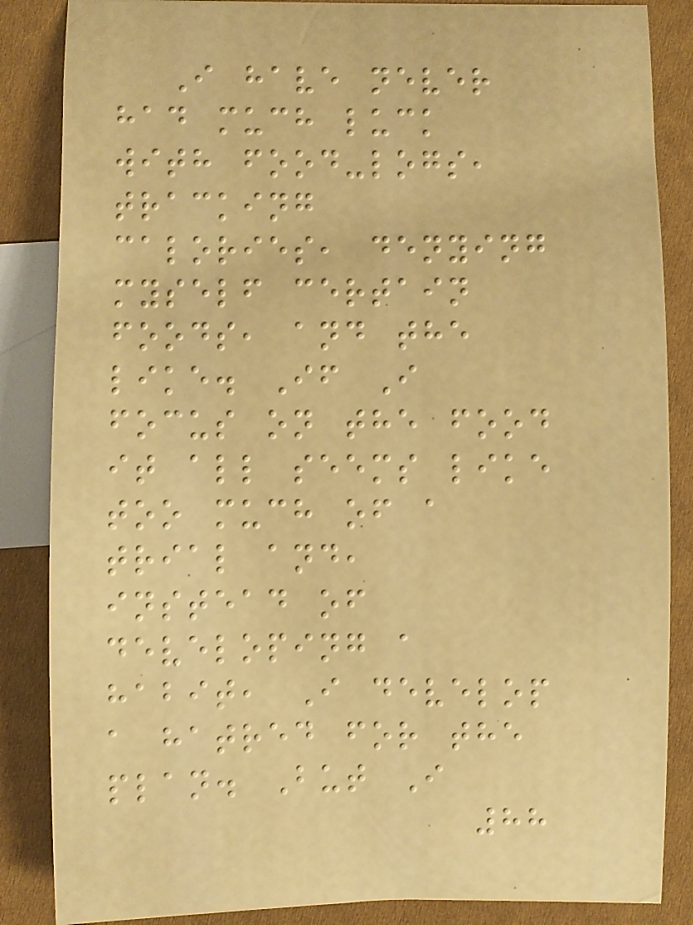I have never
had much luck
with food-logs,
tracking
calories, denying
myself certain
foods, and the
like. If I
focus on the food
it all seems like
too much of a
trial and,
instead of
developing a
habit, I develop
a hatred for the
plan. But I
88
